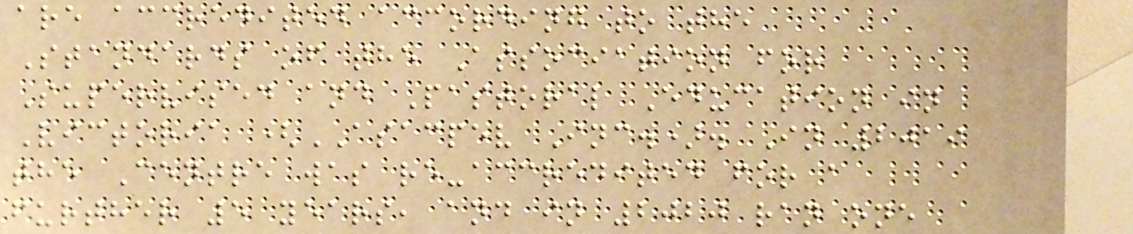are accredited according to the
Standards of the Association for
Supervised and Pastoral Education in
Victoria (ASACPEV Inc.). In 2019
the Centre was re-accredited for a
further 5 years, and in 2020 ran one
